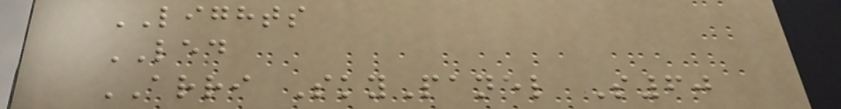LIGHTS
LED
ARRI SkyPanel S60
